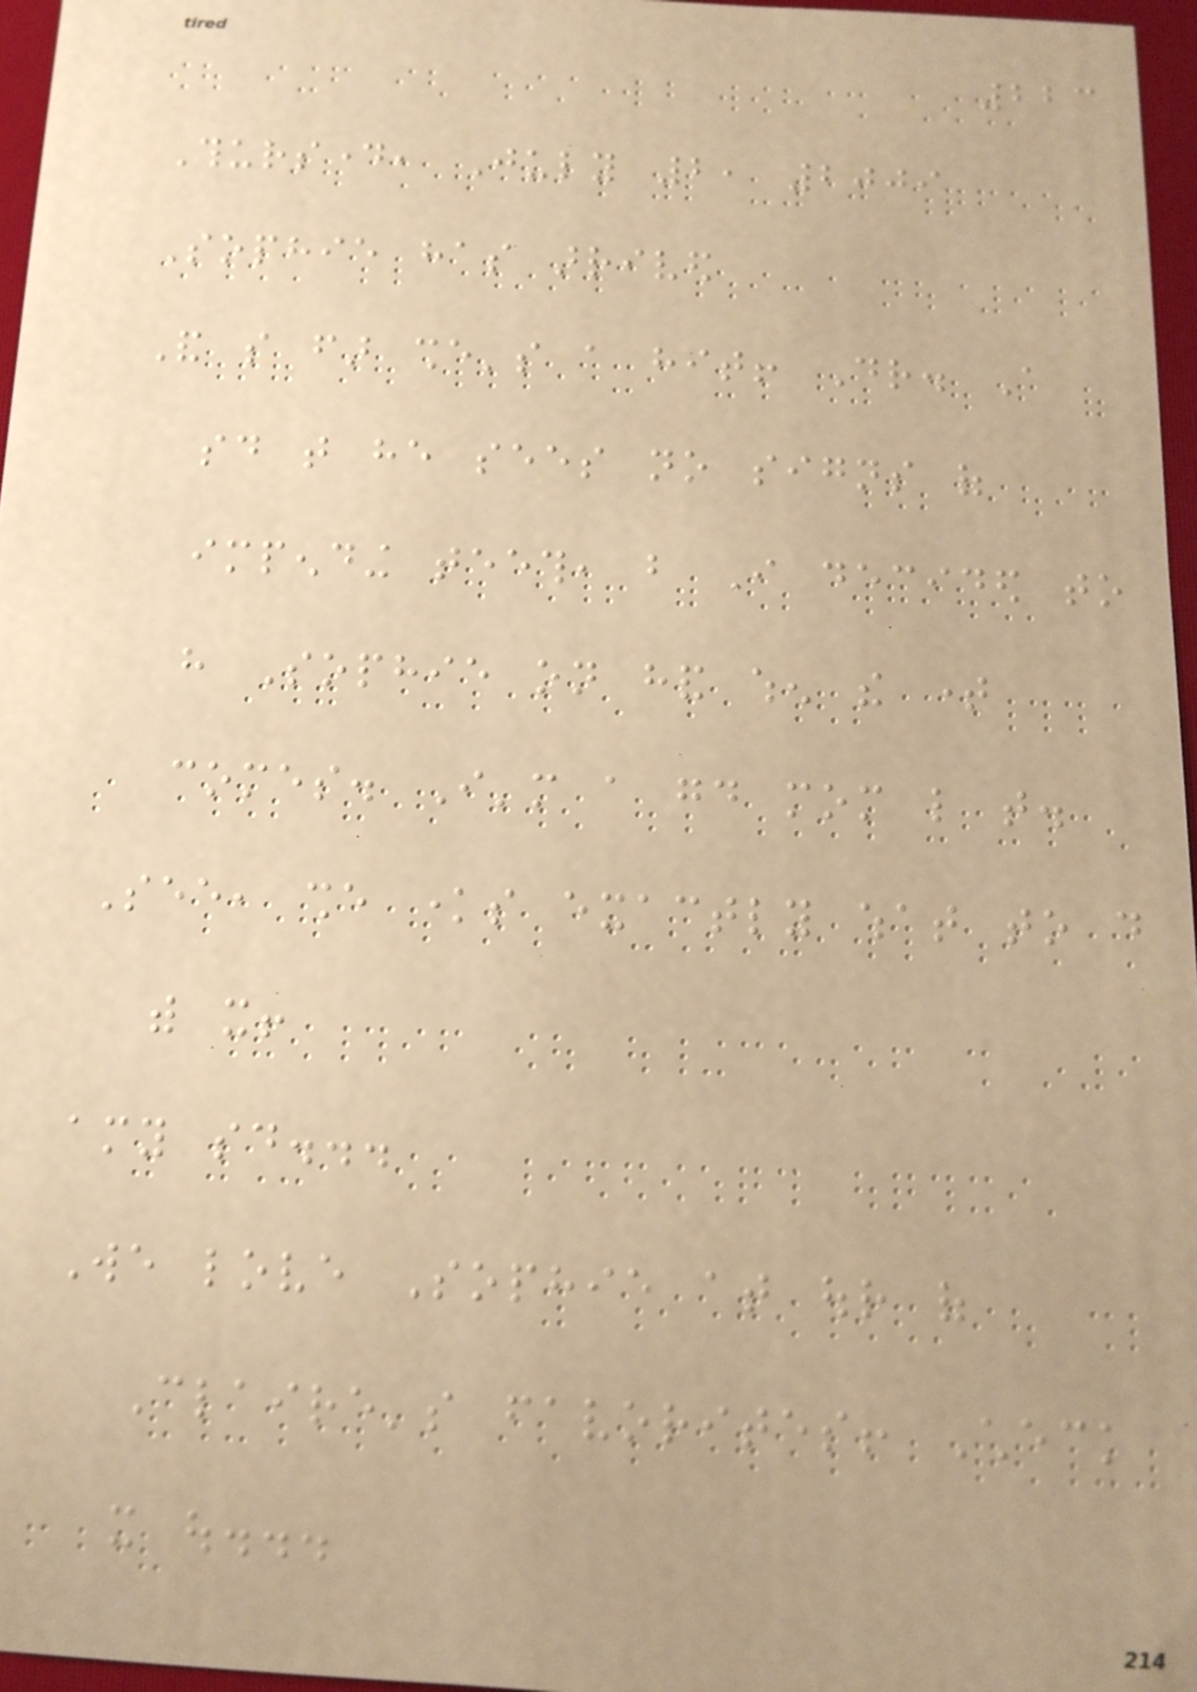223
Thursday, July 2, 2009
Sophie has arrived
And so far she's a hit! Dr. A
said that he sees no signs of
impending teeth, but I decided to
have Sophie on hand when the time
comes. I'm a good mom like that.
See, she knows exactly what to do
with it!
amy said...
We love Sophie at our of
Claire's favorites! Check
it out...
